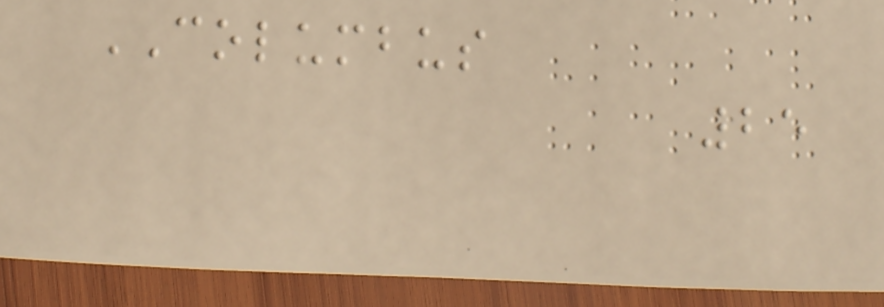COLUMBUS
25
